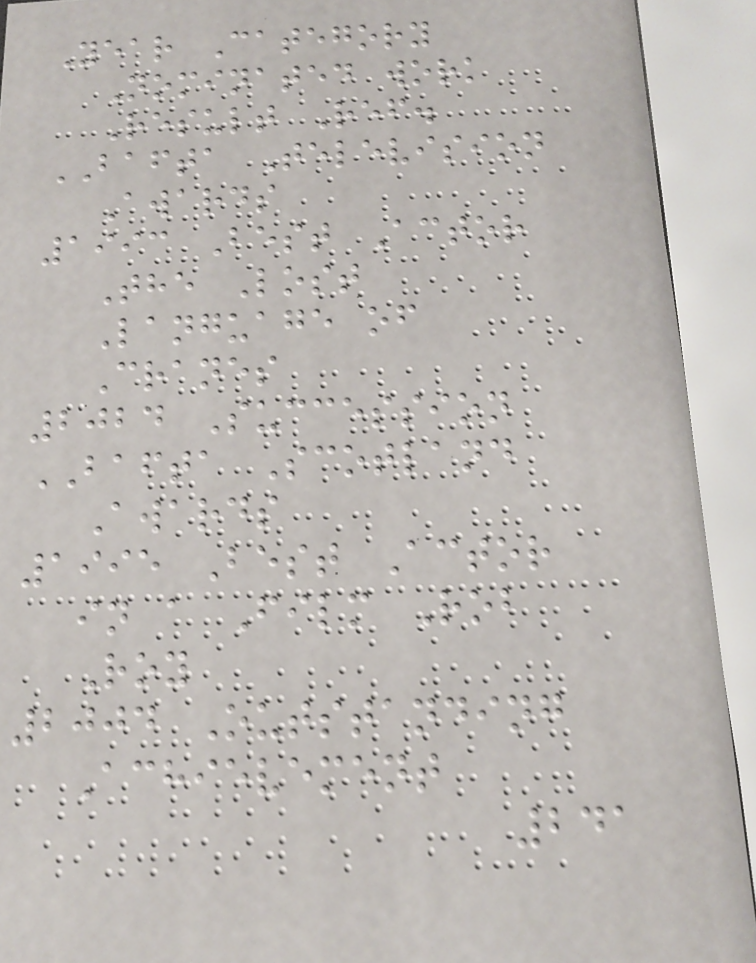Year Category
Nominated work
Result Ref.
BAFTA Television
Awards
1993 Best Actor
The Lost
Language of
Cranes
2024 Succession
BAFTA Scotland
Awards
1995 Best Actor
in a Film Rob
Roy
2004 Outstanding
Achievement
241
